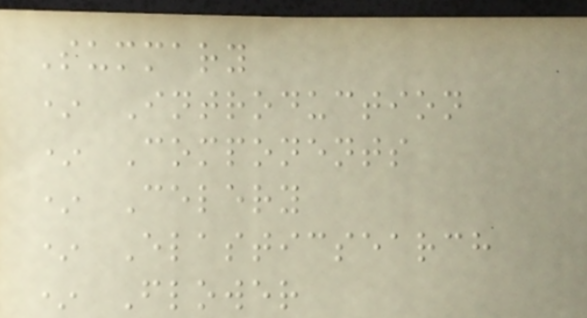Summary
* Introduction
* Components
* Celery
* Elasticsearch
* Flower
